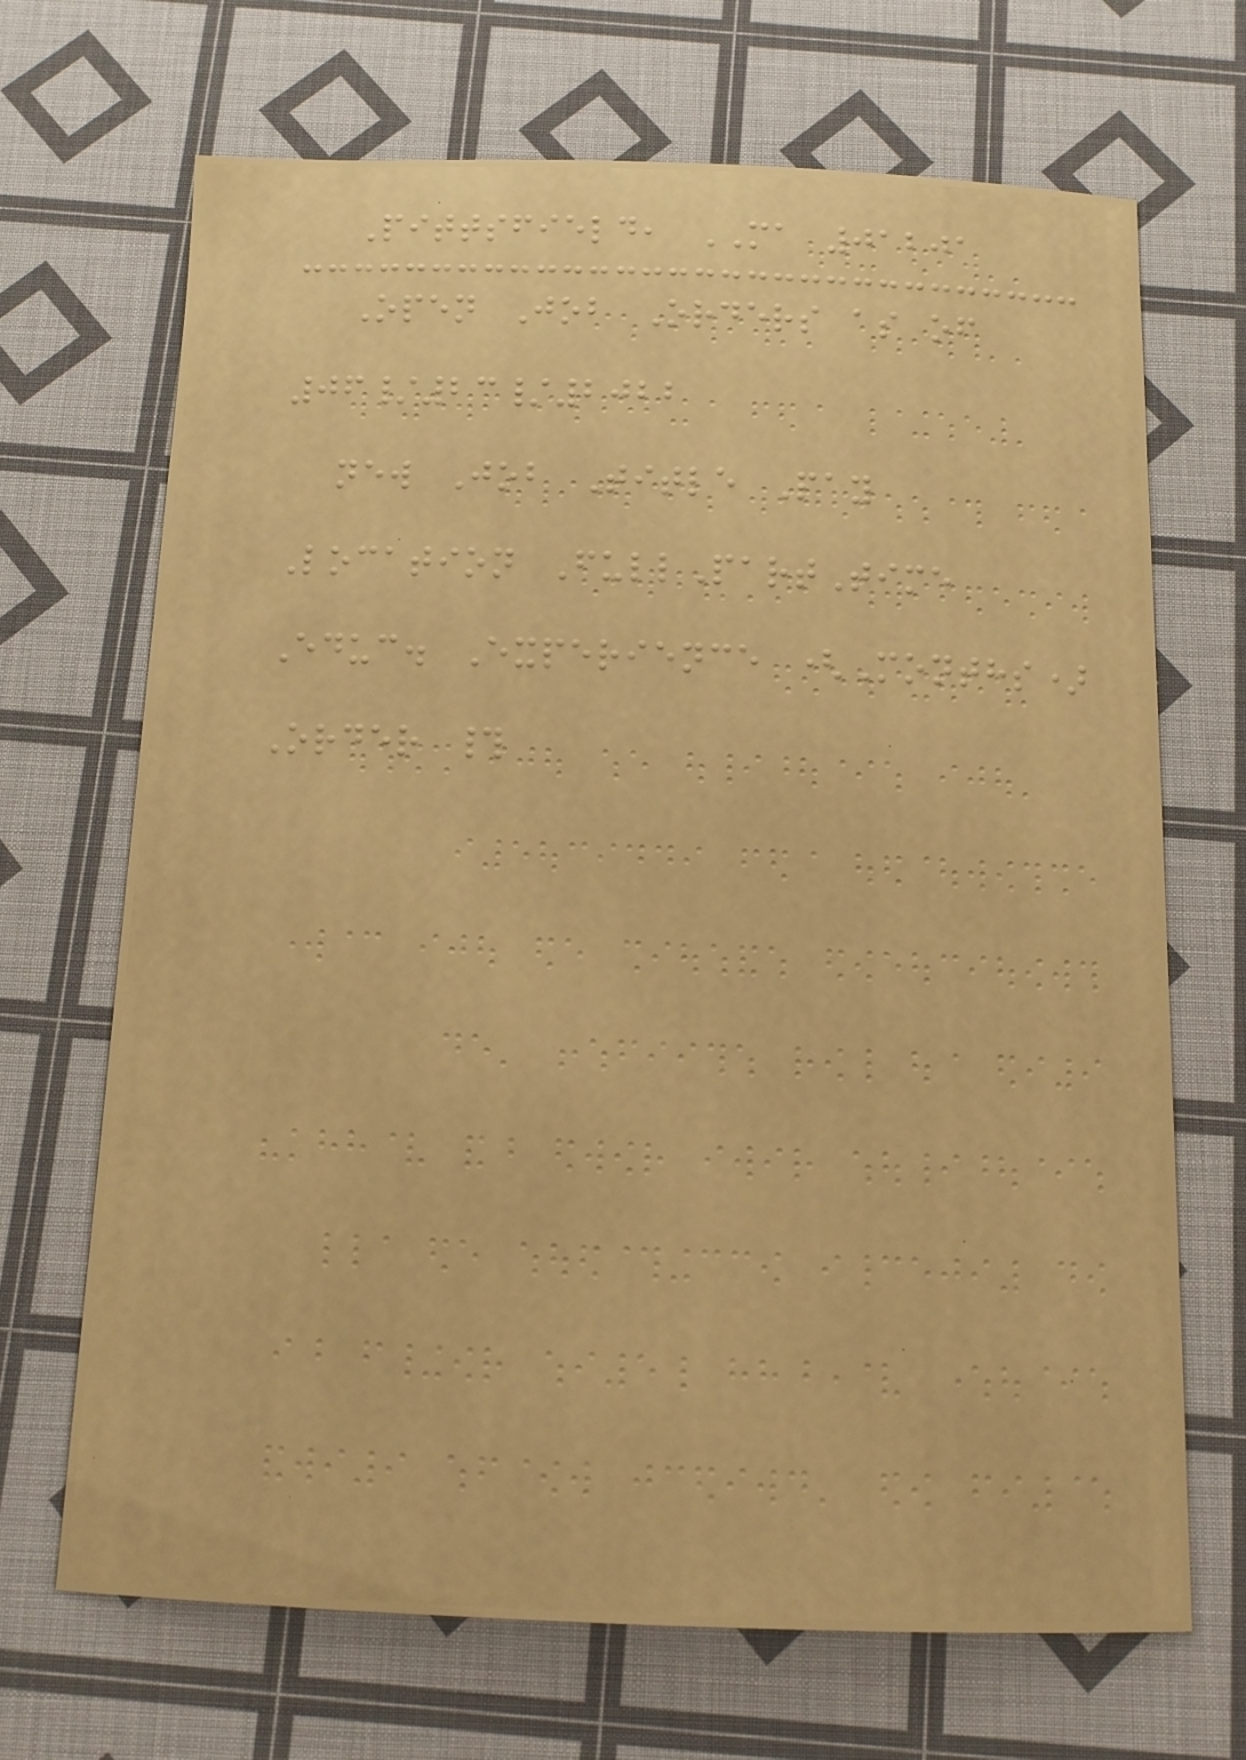Pittsfield, MA 01201
Open Job Orders as of
06/23/2022
new Job Title Pay
Location FullPartTime
Educ. Experience (Months)
Order #
